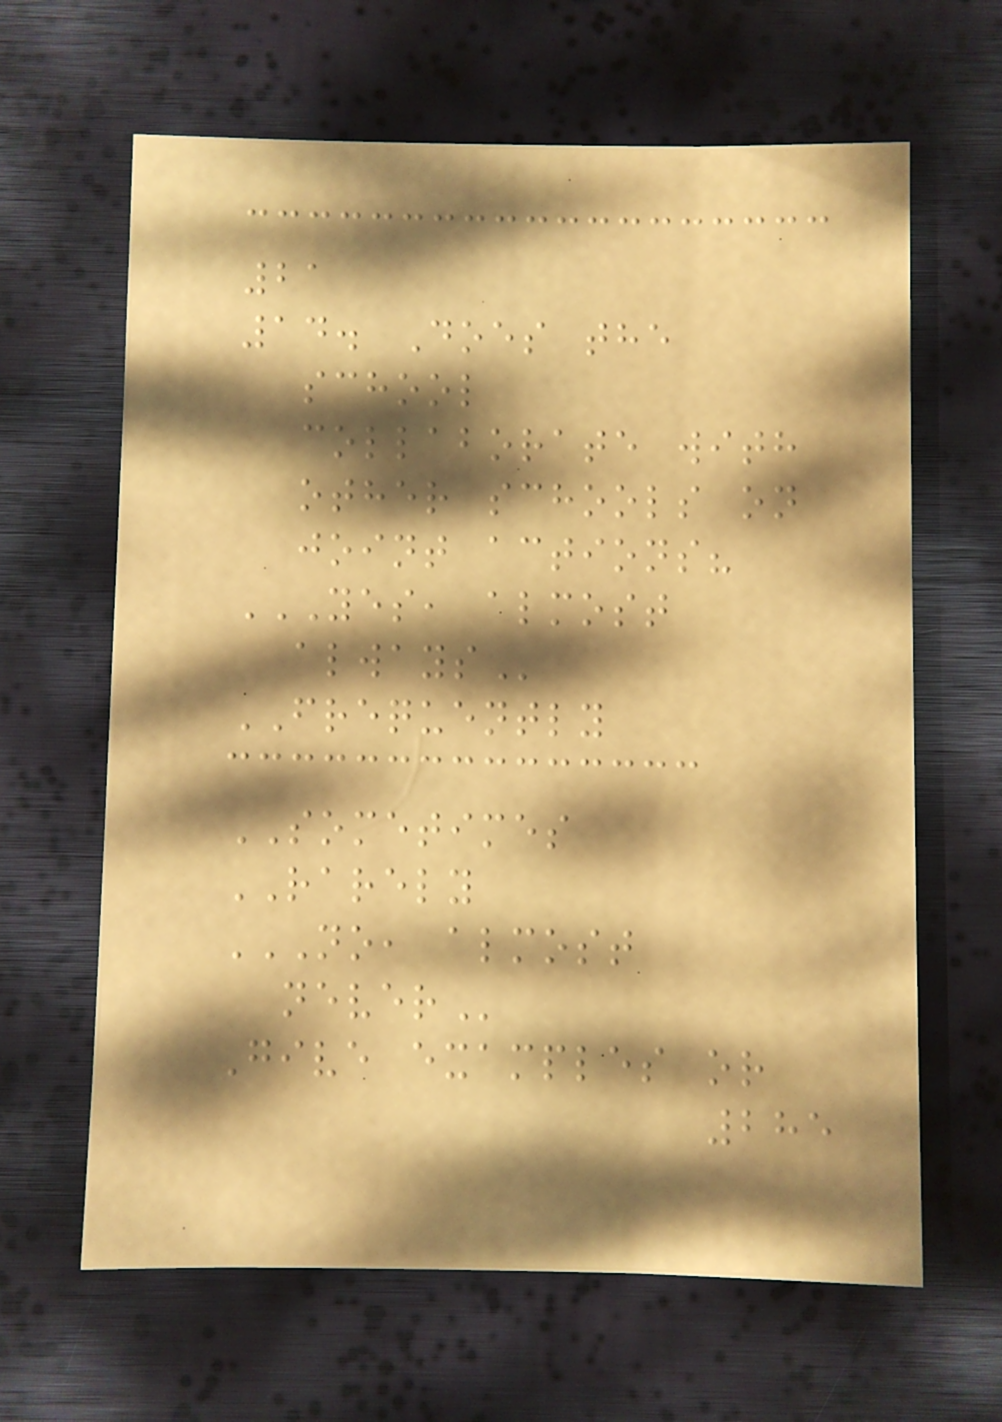21
14. Does the
school
collaborate with
other schools on
joint actions?
YES, ALMOST
ALWAYS
FREQUENTLY
SOMETIMES
RARELY
NO, ALMOST
NEVER
Give examples or
285
